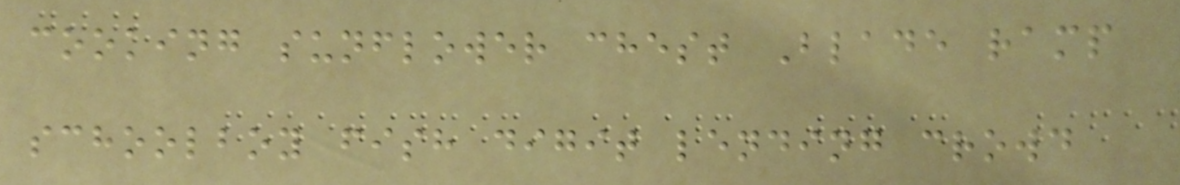cooking sunflower chest Blade ramp
schoolboy fish digit lending crowd
